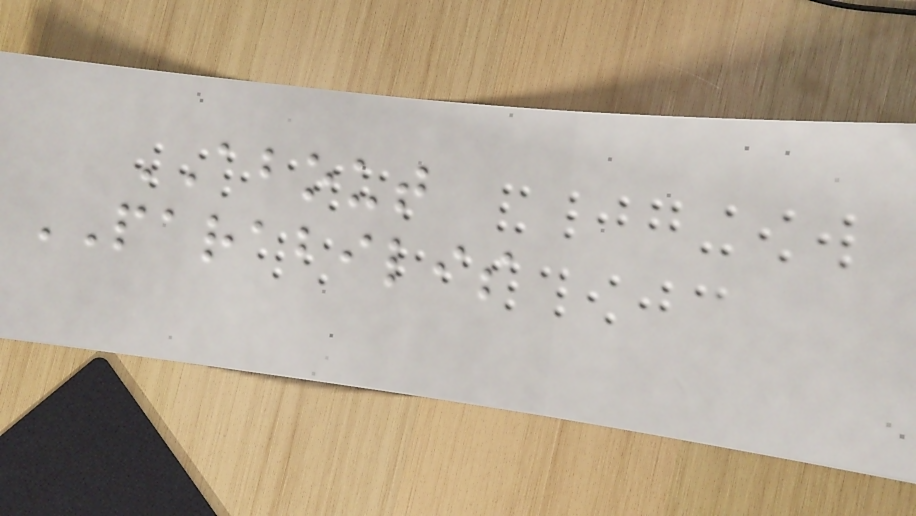ABOUT
PARABILIS
